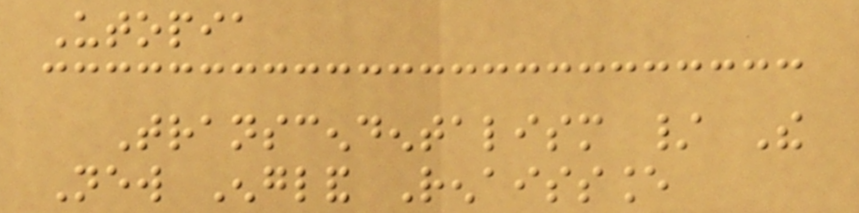Utopia
Transcendentalism / The
New England Renaissance
